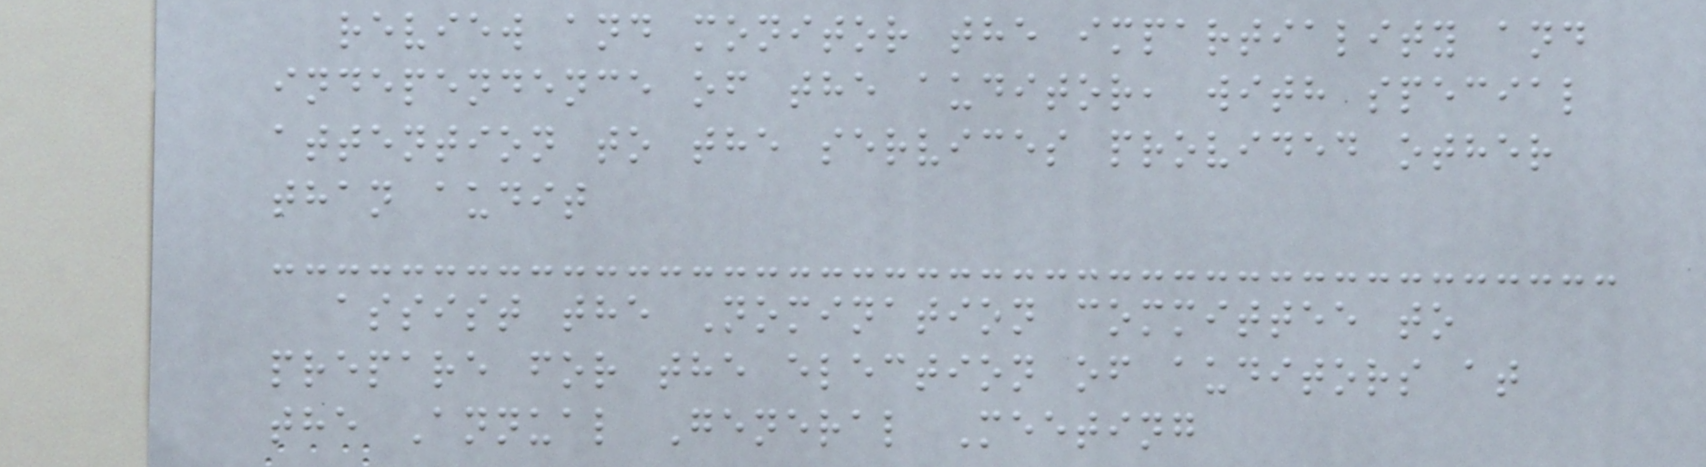review and monitor the impartiality and
independence of the auditor, with special
attention to the services provided other
than audit
assist the Nomination committee to
prepare for the election of auditors at
the Annual General Meeting
